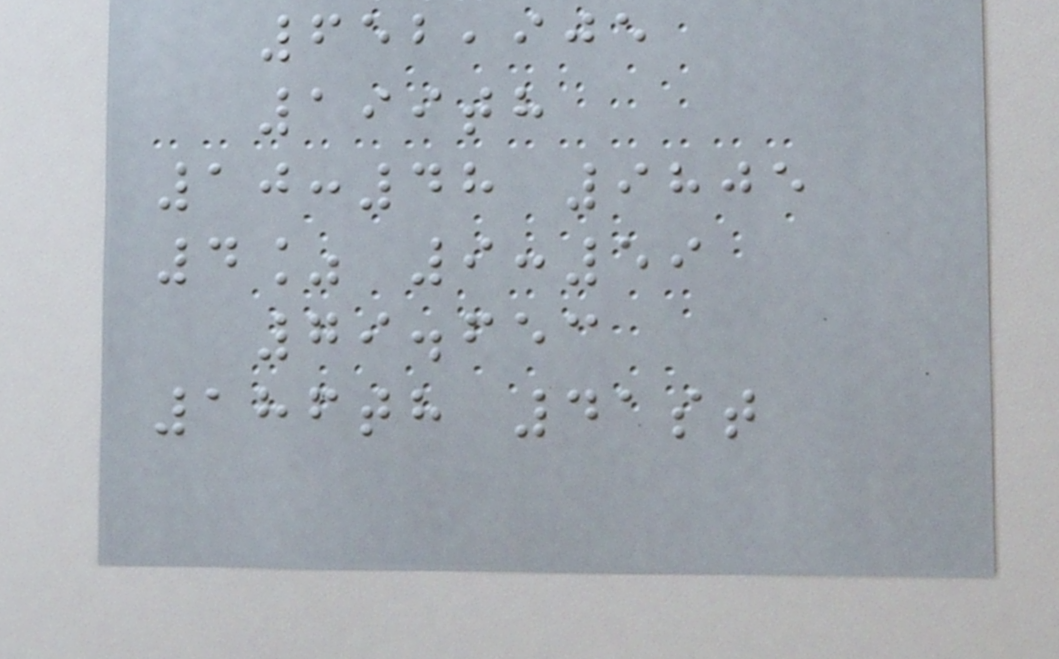652,905
199th
10:48 9805
4% 9:59
79.653
186th 41st
